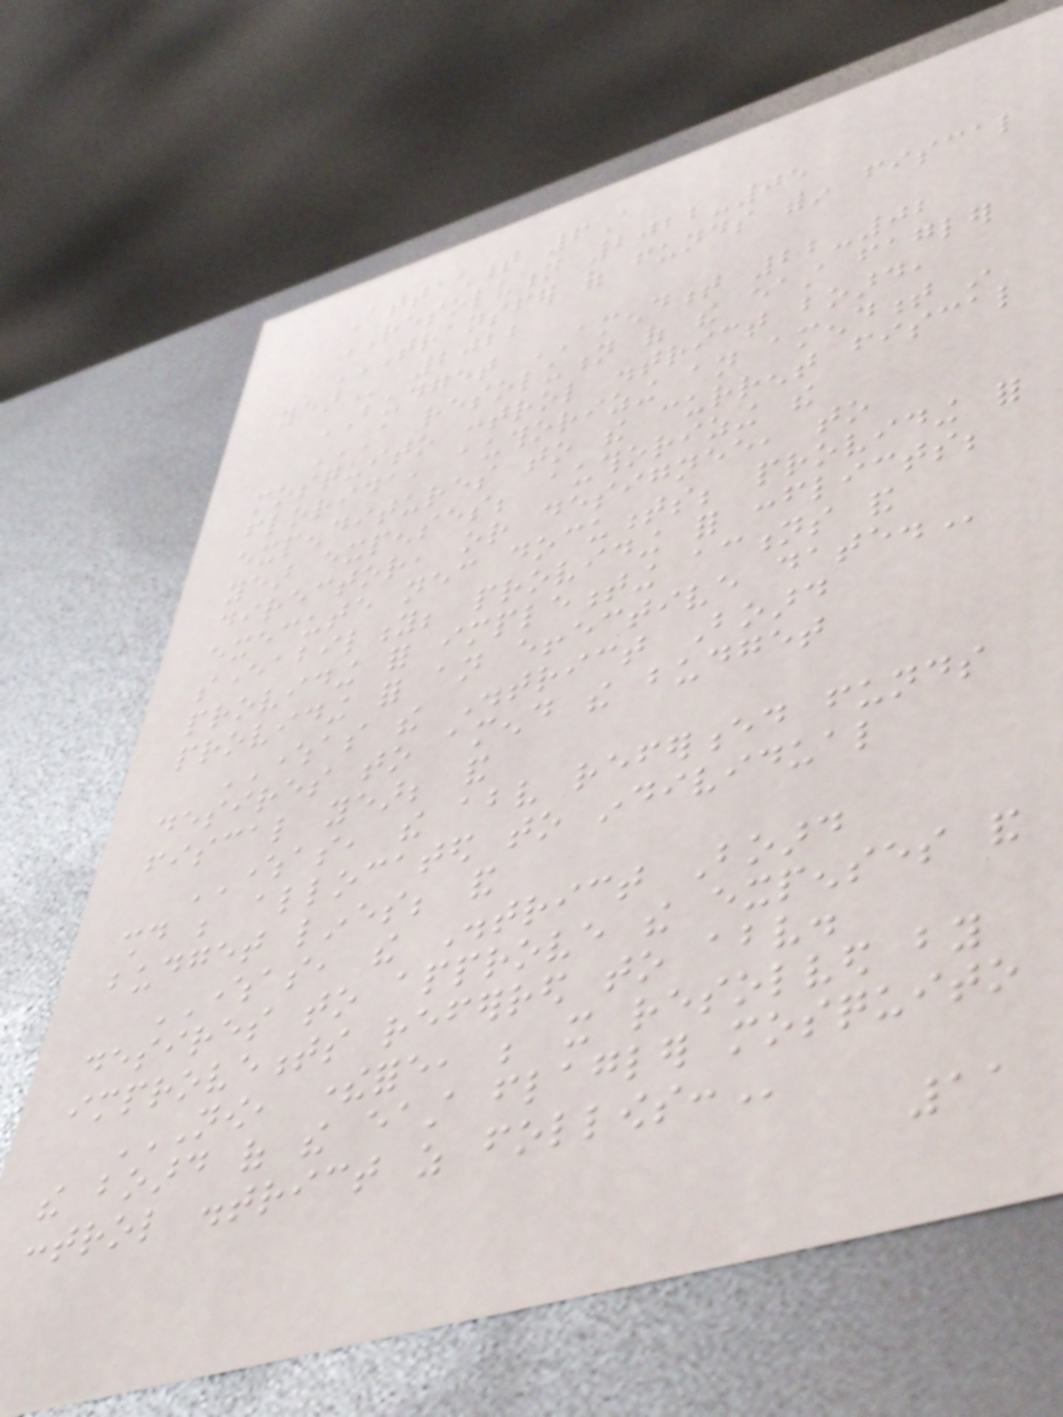Attachment 6A
RESOLUTION 2022-05
TRANSFER OF FUNDS WITHIN FISCAL
YEAR 2022
BUDGET AMENDMENT 22-02
A RESOLUTION OF THE EAST FAGLER
MOSQUITO CONTROL DISTRICT BOARD,
FLORIDA, AUTHORIZING AN AMENDMENT IN
EXPENDITURES TO THE CURRENT FISCAL
YEAR EXPENSES; AUTHORIZING THE
DIRECTOR, OR DESIGNEE, TO
EXECUTE NECESSARY DOCUMENTS; PROVIDING FOR
SEVERABILITY; PROVIDING FOR CONFLICTS;
PROVIDING FOR IMPLEMENTING ACTIONS AND
PROVIDING FOR AN EFFECTIVE DATE.
WHEREAS the District Board
desires to amend the budget
fiscal year; and
WHEREAS, the above referenced funds
should be allocated to individual
budget lines; and
WHEREAS, the District Board
desires to approve the expenses and
improvements referred to above.
NOW, THEREFORE, BE IT RESOLVED BY
THE BOARD OF THE EAST FLAGLER MOSQUITO
CONTROL DISTRICT AS FOLLOWS:
11
